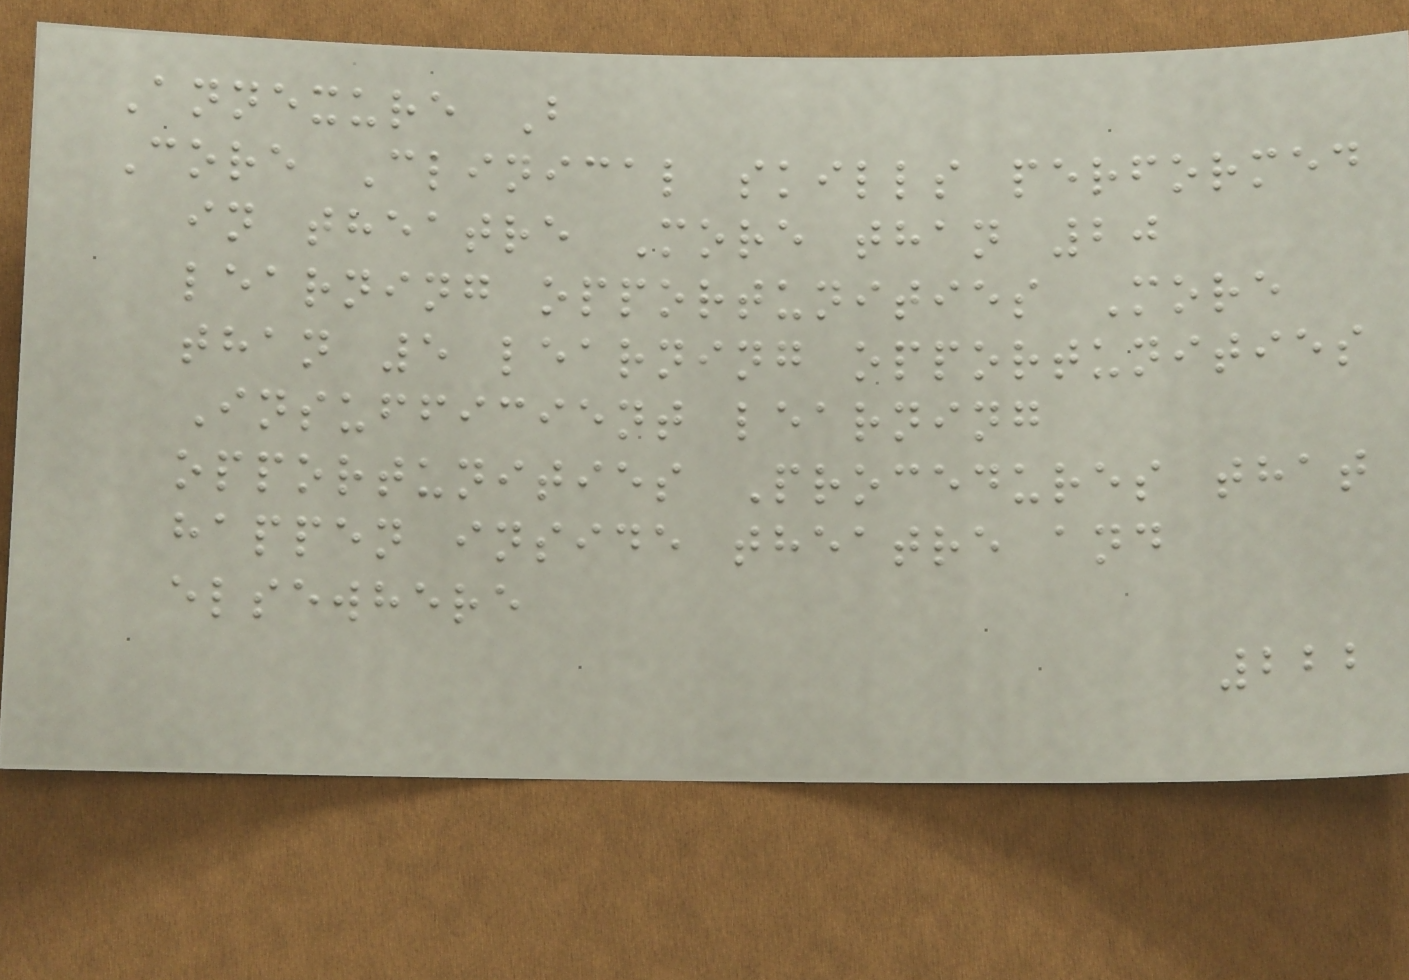Annexure B
Core Clinical skills performed
in theatre More than 20
learning opportunities More
than 5 learning opportunities
Insufficient learning
opportunities Procedures that
happen inside theatre and
elsewhere
222
